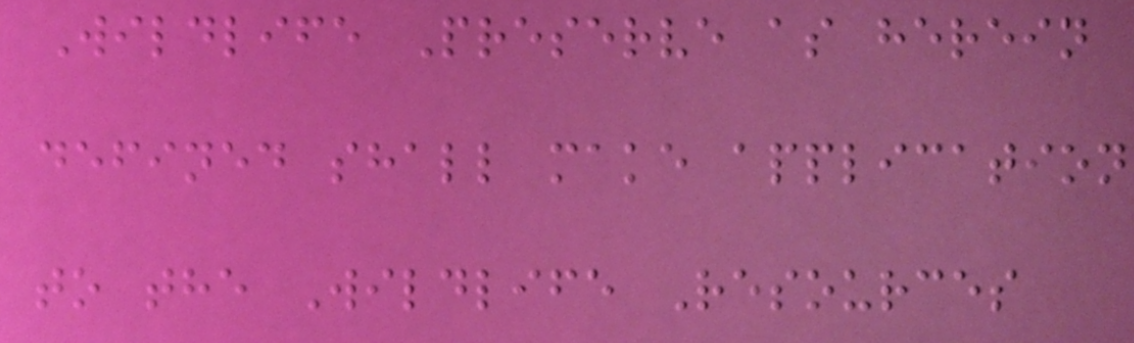Wildlife Preserve as herein
defined shall make application
to the Wildlife Resources
